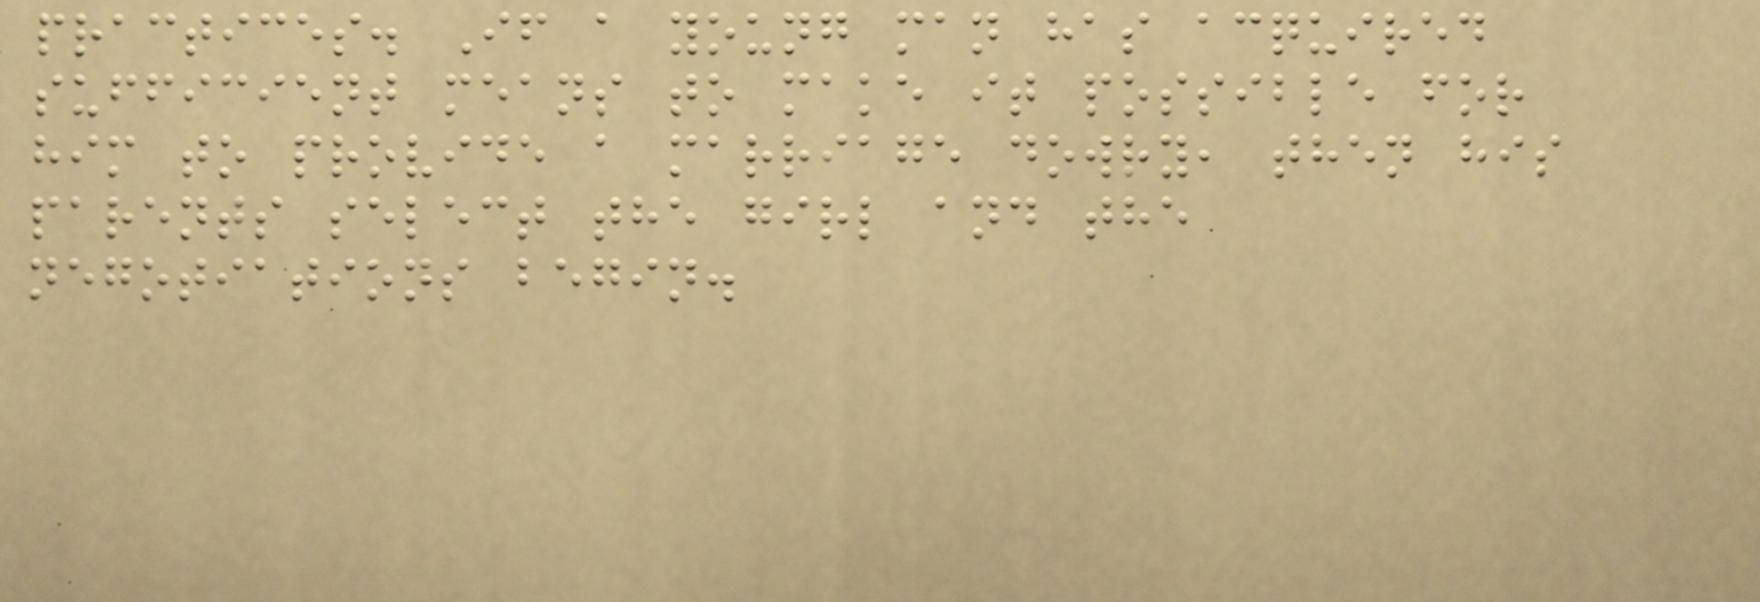practices. If a young man has acquired
sufficient means to make it possible for
him to provide a marriage dowry, then his
parents select the girl and the
negotiations begin.
